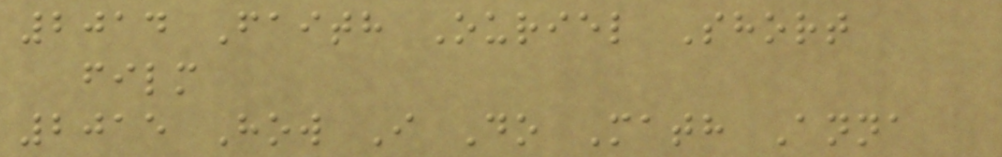2014 Faith Ouriel Short
film
2015 How I Do Math Anna
